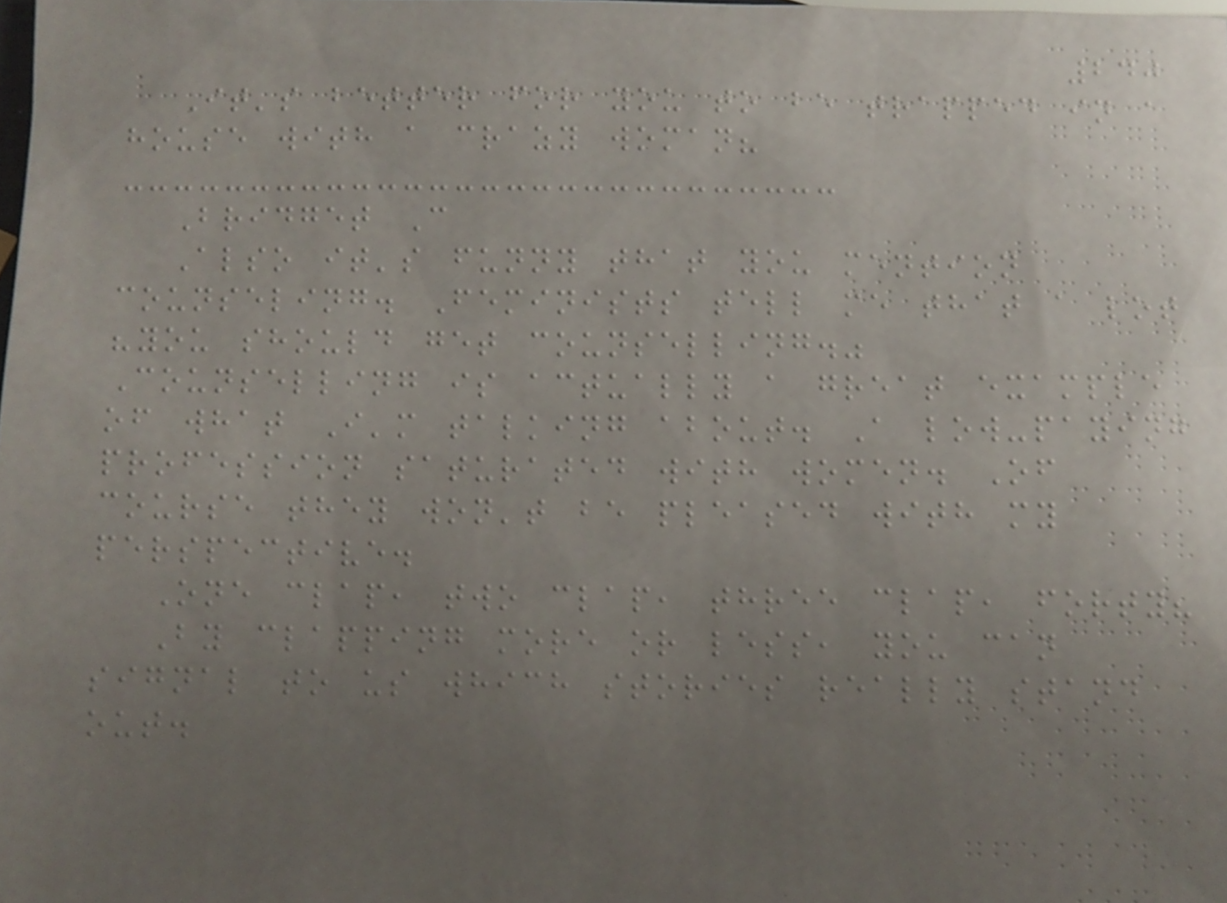240
It's better for you to be trapped in a
house with a crazy woman?
Bridget C
Also it's funny that you mention
counseling. Feminists tell me that a lot
"you should get counselling."
Counselling is actually a great example
of what I'm talking about. A low-paying
profession saturated with women. Of
course they won't be pleased with my
perspective.
One clap, two clap, three clap, forty?
By clapping more or less, you can
signal to us which stories really stand
out.
